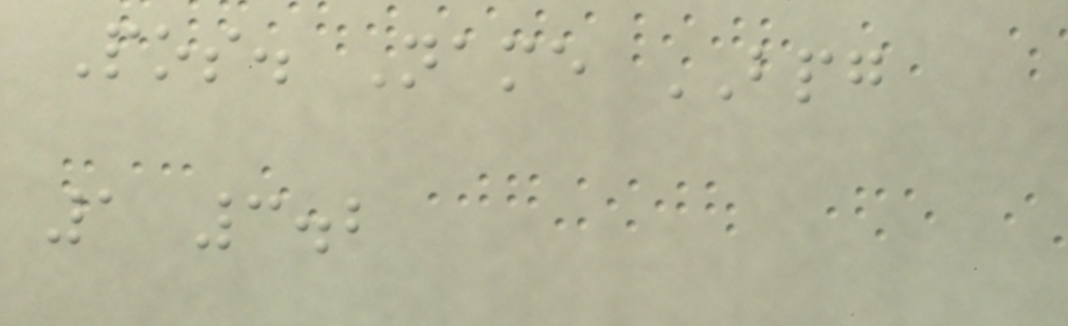Pos. Name BPG
1 3.2
